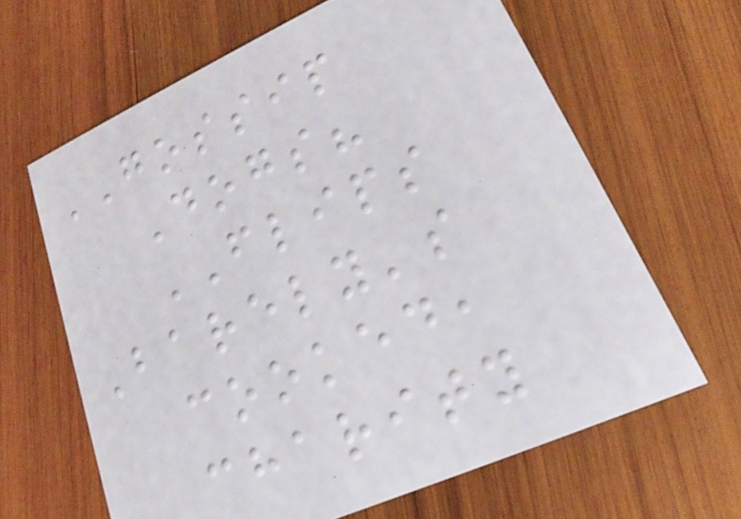GOSSIP
Dogs?
FLIPS
Barely's
cooked,
charity
